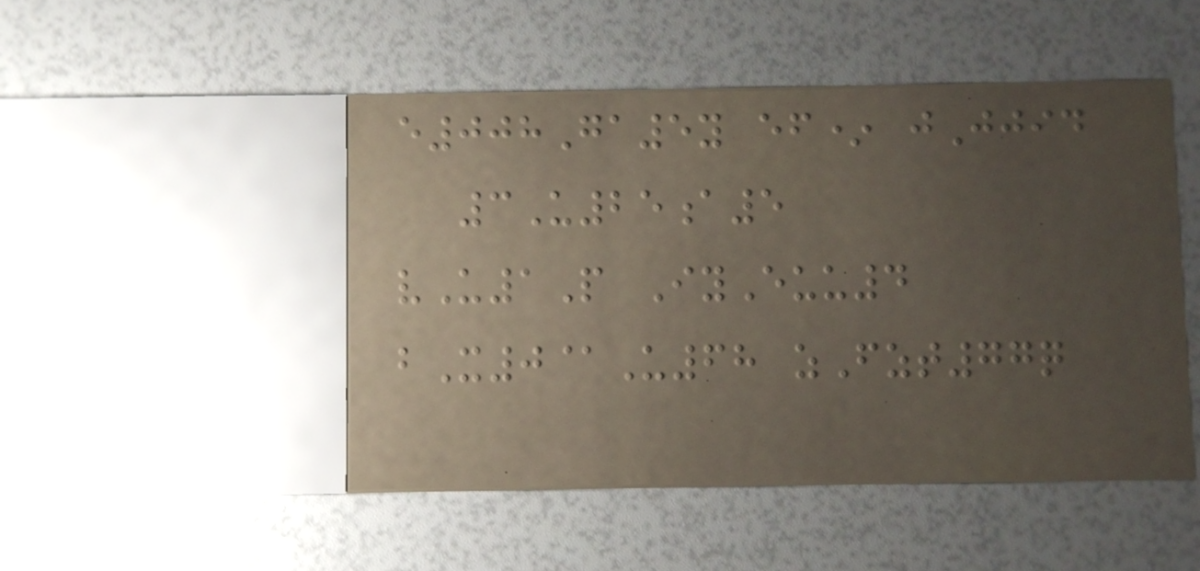e008Ga5y ef* jJjid
3U25a5
vU1P IyEuu4
bX0@U68 zFzt77q
